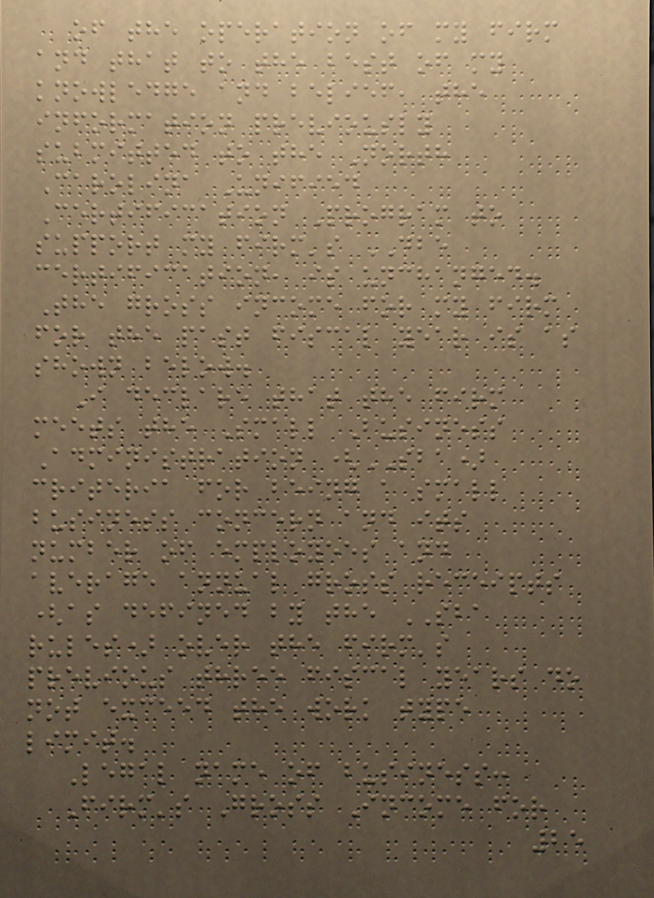of the operation of my firm
and that to the best of my
knowledge and belief, the
information previously
submitted to the North
Carolina Unified
Certification Program to
support my firm's DBE
certification, is unchanged.
The gross income for my firm
for the past fiscal year is as
shown below.
I declare that the firm
meets the Small Business
Administration (SBA)
criteria for being a small
business concern and its
number of employees and
average annual gross receipts
(as defined by the SBA
rules) over the firm's
previous three fiscal years do
not exceed the work type
limit.
Legal name of business:
Firm's Gross Income for
25
